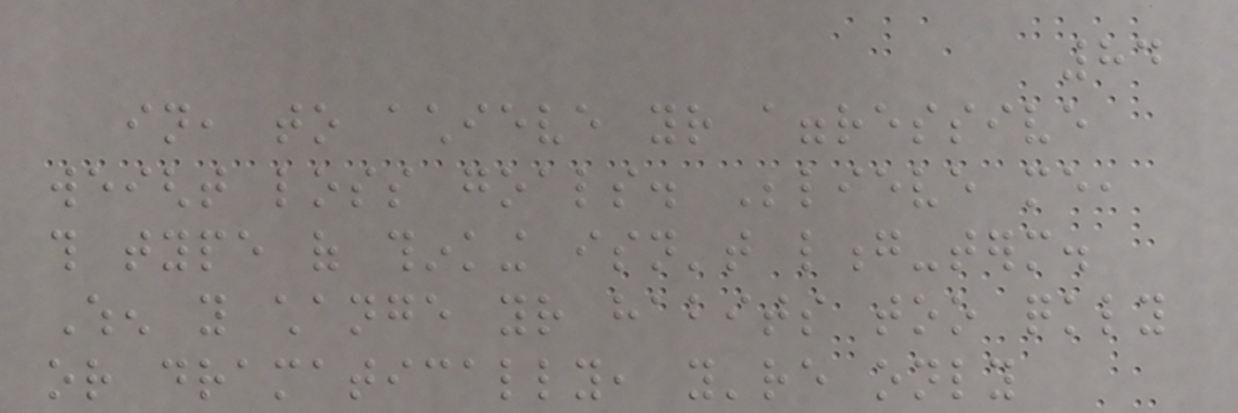84
in, to achieve your aggressive
weight loss goals. Believe me,
this type of thinking isn't long-term.
When you change your habits too quickly
or dramatically, you're only
